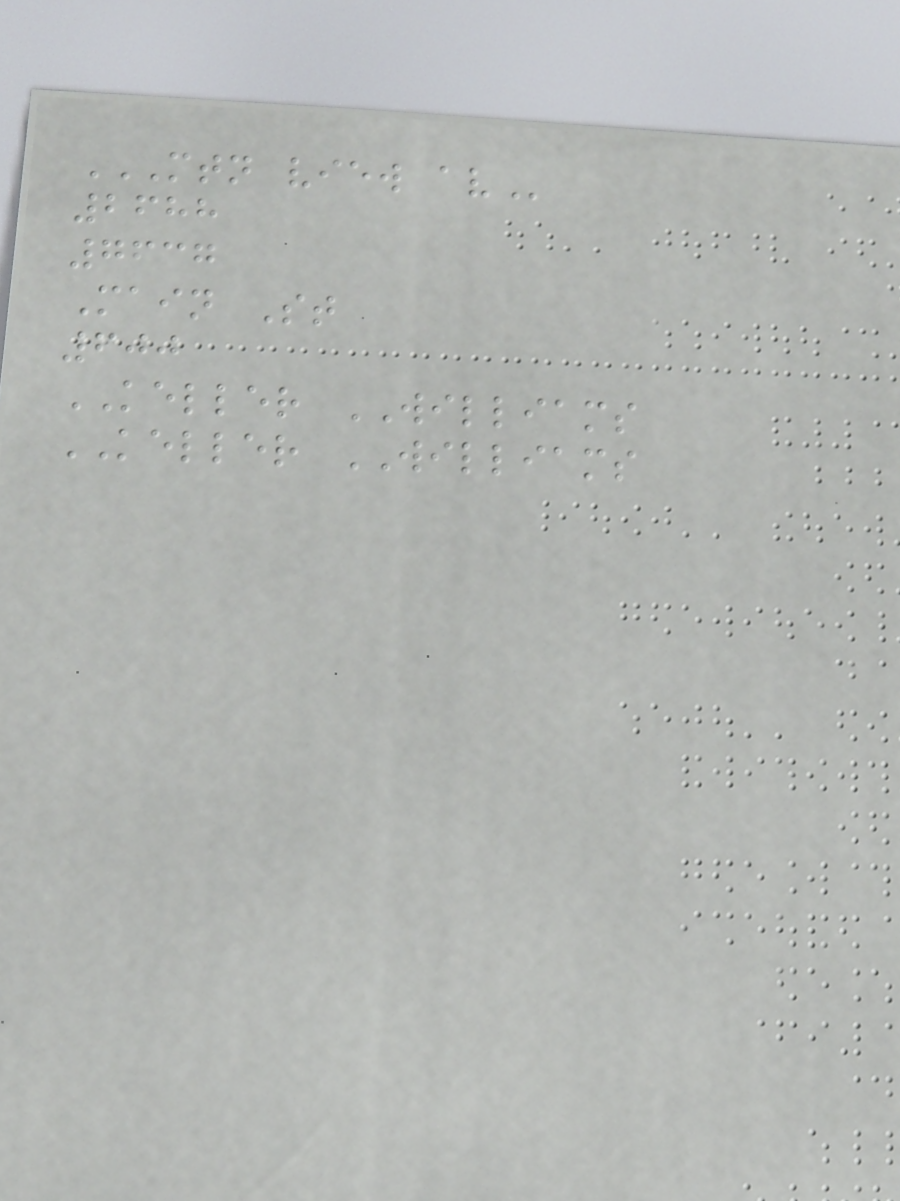MTN VIEW AV
2688
7637
Main St
600
KELLER WILLIAMS
KELLER WILLIAMS
